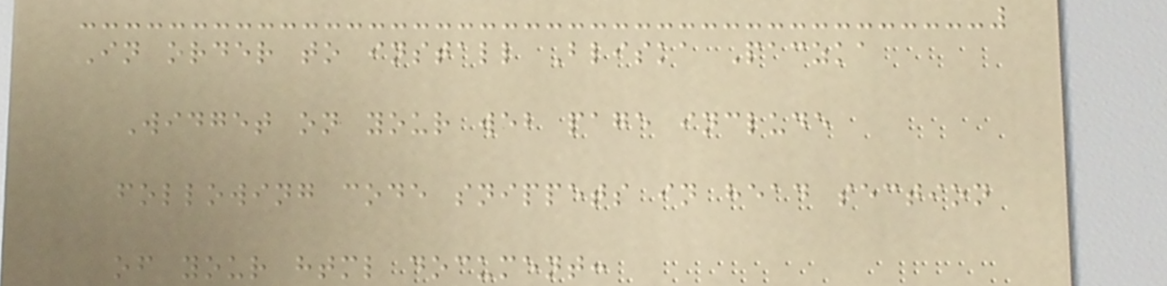In order to install Bliska Paczka
Widget on your web page include
following code snippets in head section
of your html document:
